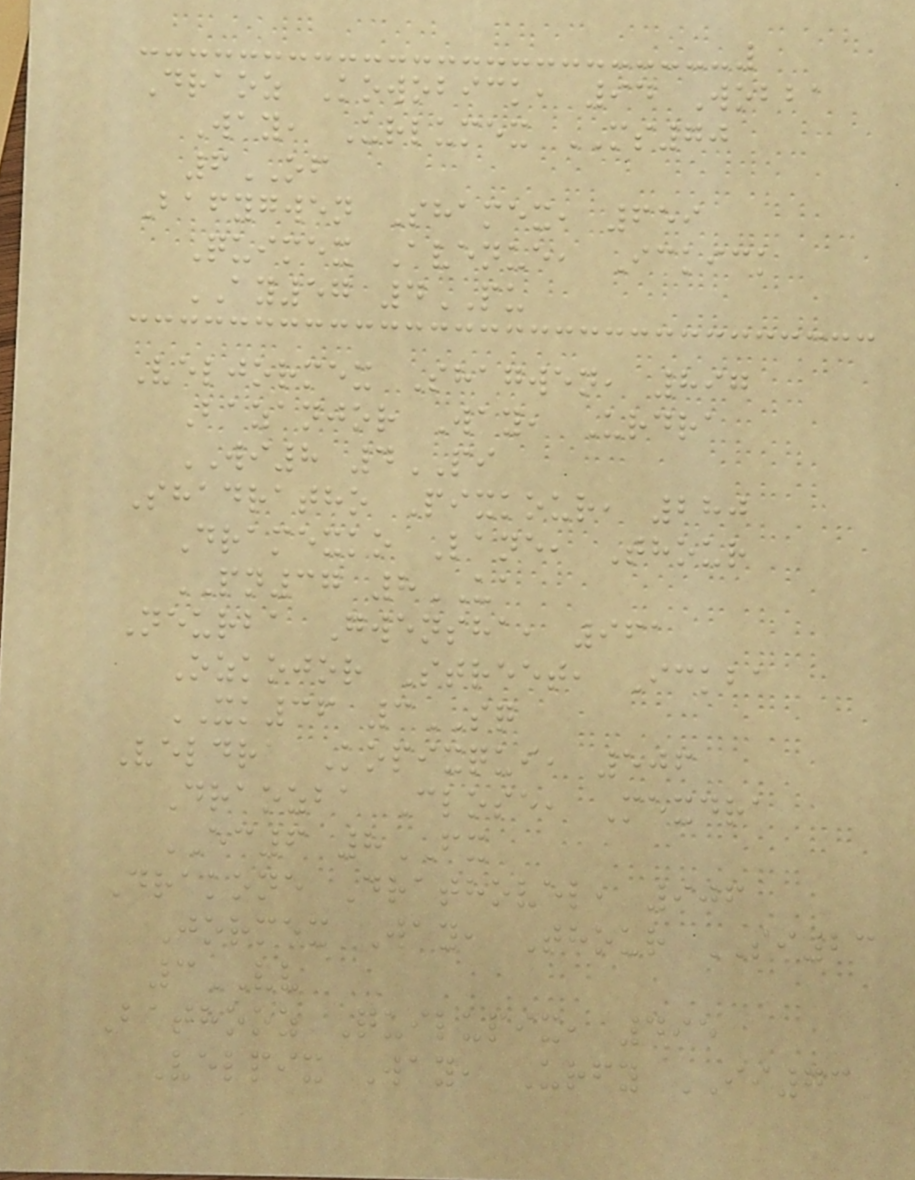Draoz Kowobick, 94 Wobba
Way, Urlumex MS70
6OF
Bafygwen Shamex, 659
Quimex Avenue, Ickick
AY57 4PU
Veljormex Shagwen, 897
Bazanjor Way, Urdra
WI8 4PI
Shadratho Pixkour, 280
Dramexko Lane, Thour
PN37 8UA
Neurba Gwensha, 961
Ozkojor Street, Ickba
XK36 3SQ
Veldra Kopixqui, 506
Draozba Close, Mexdra
EC6 8FX
Drakone Drathovel, 906
Jormex Way, Thour SI23
3VV
Bathooz Quilupix, 495
Velpix Way, Urfy II73
